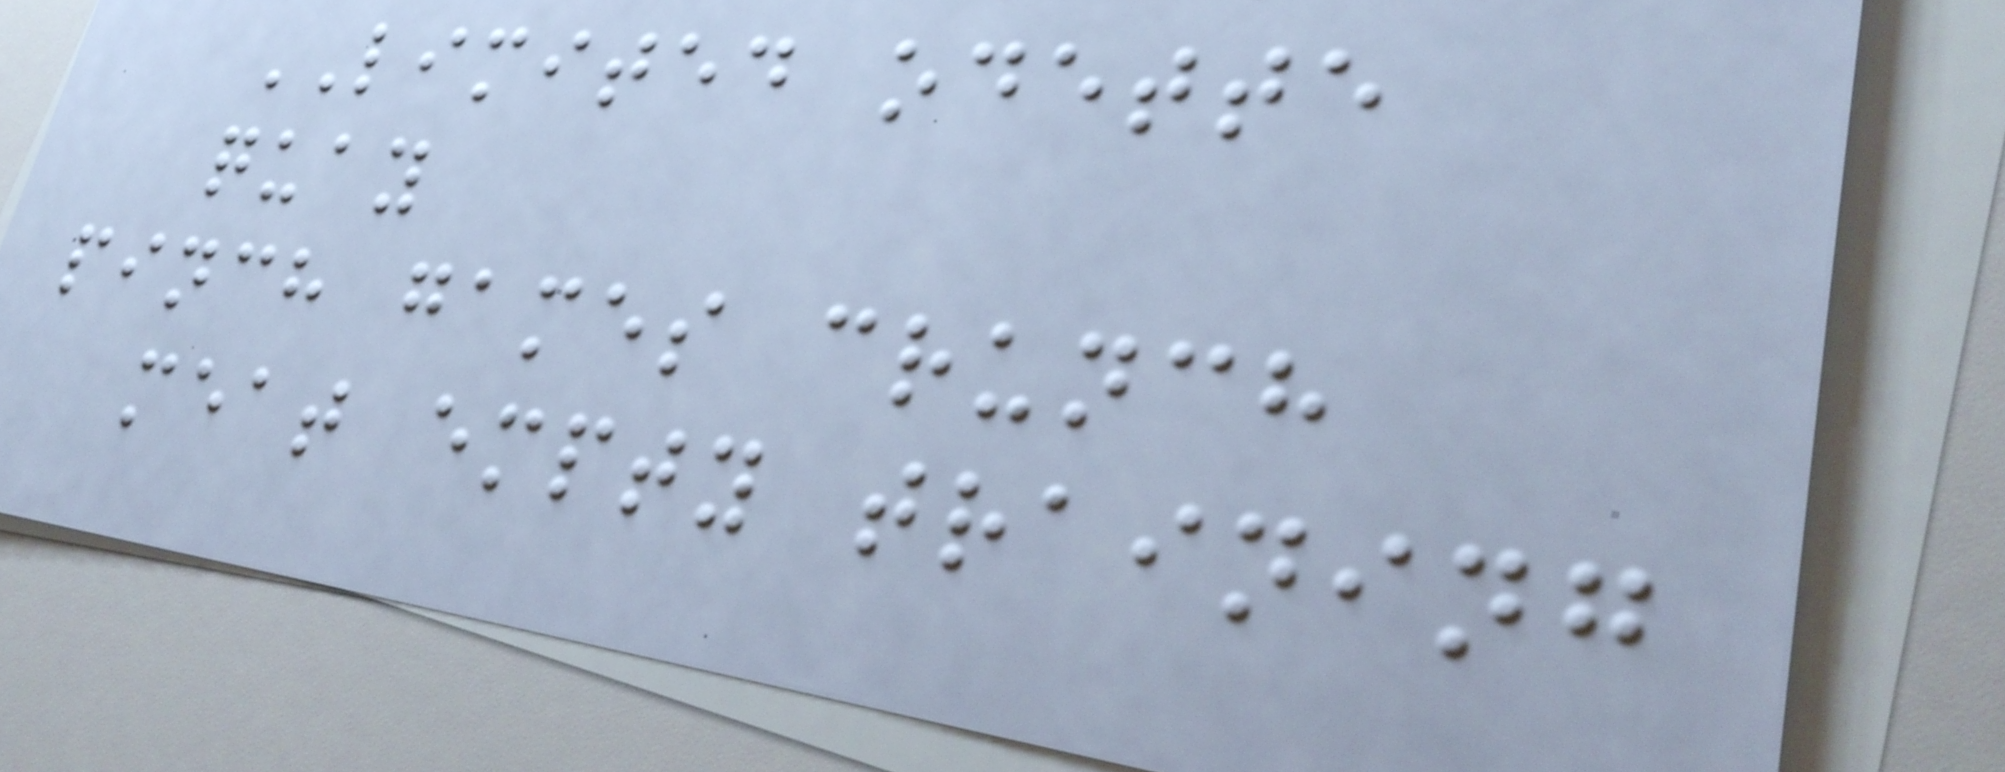LIMITED odette
quay
pinch games crunch
meat empty training
